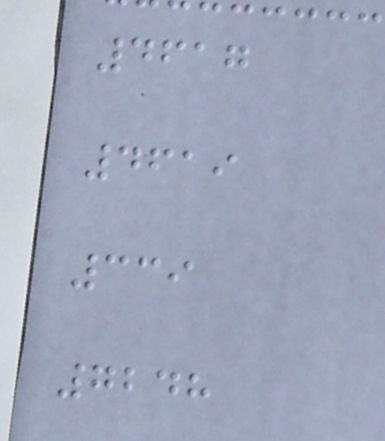4617
4619
339
7248
